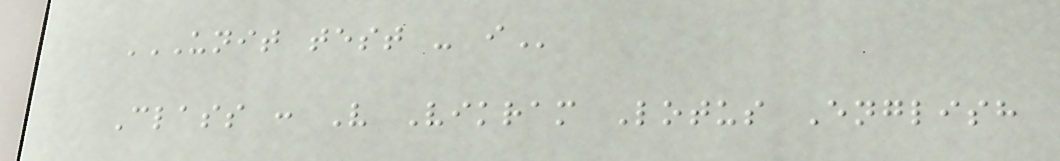UNIT TEST - I
Class : V Vikram Lotus English
